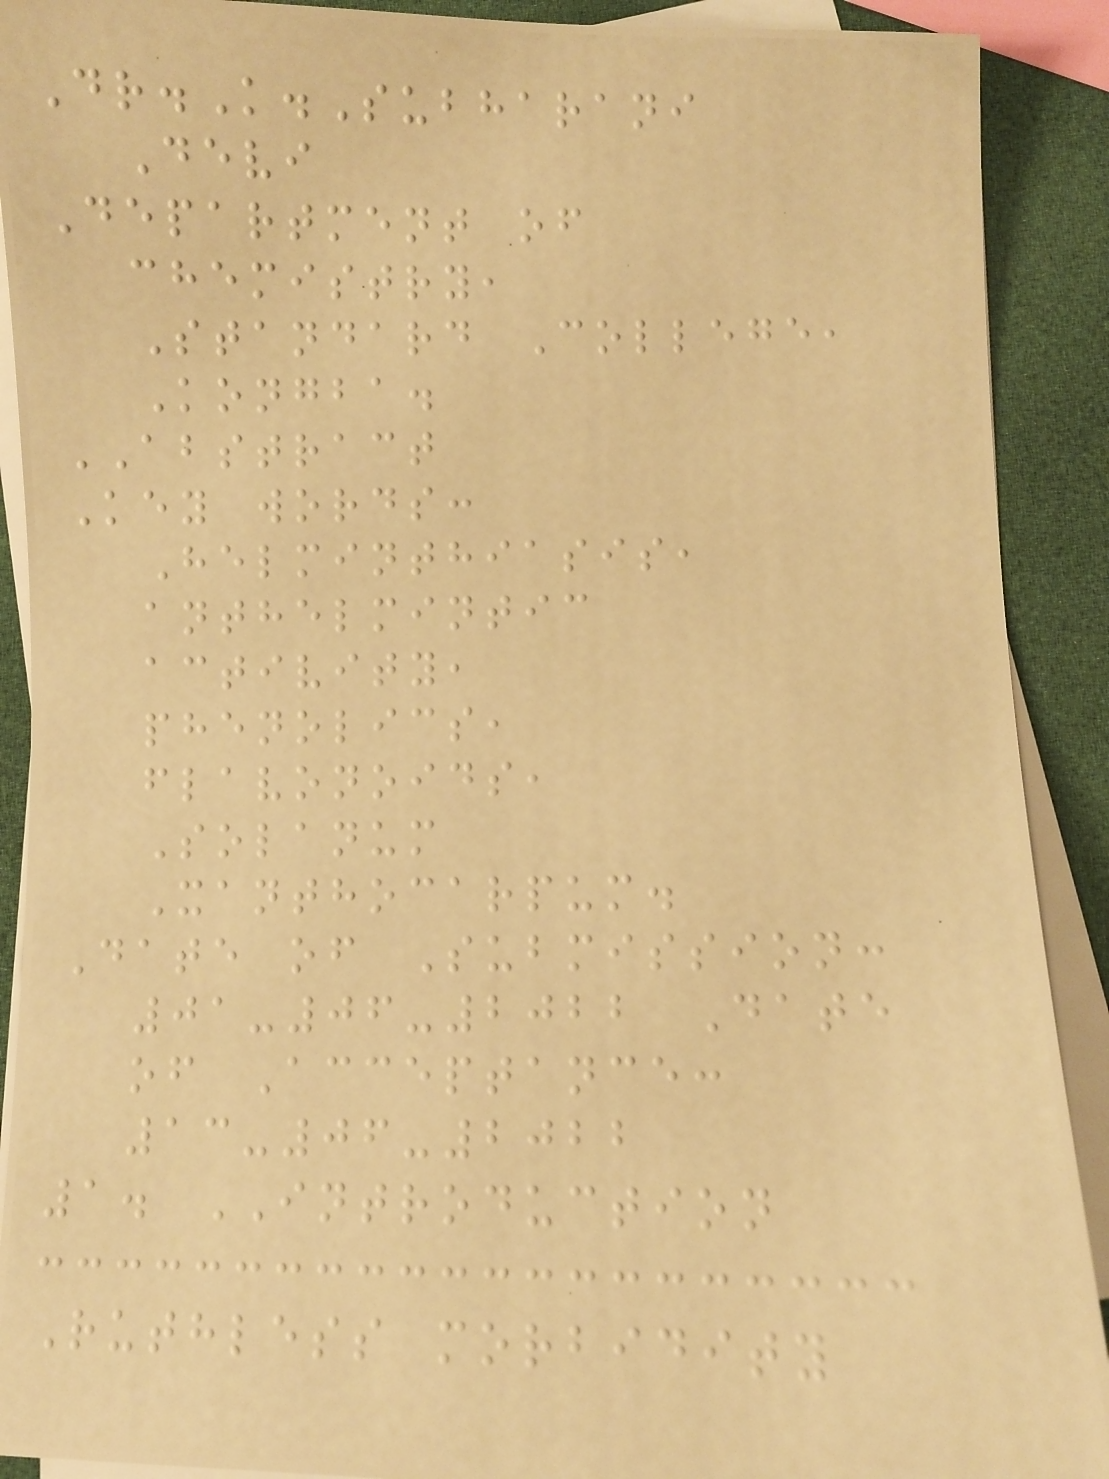Dr.K.Subharani
Devi
Department of
chemistry,
Standard College,
Kongba.
ABSTRACT
Key words:
Helminthiasis,
anthelmintic
activity,
phenolics,
flavonoids,
Solanum
Xanthocarpum.
Date of Submission:
01-06-2022 Date
of Acceptance:
13-06-2022
1. INTRODUCTION
Ruthless morbidity
